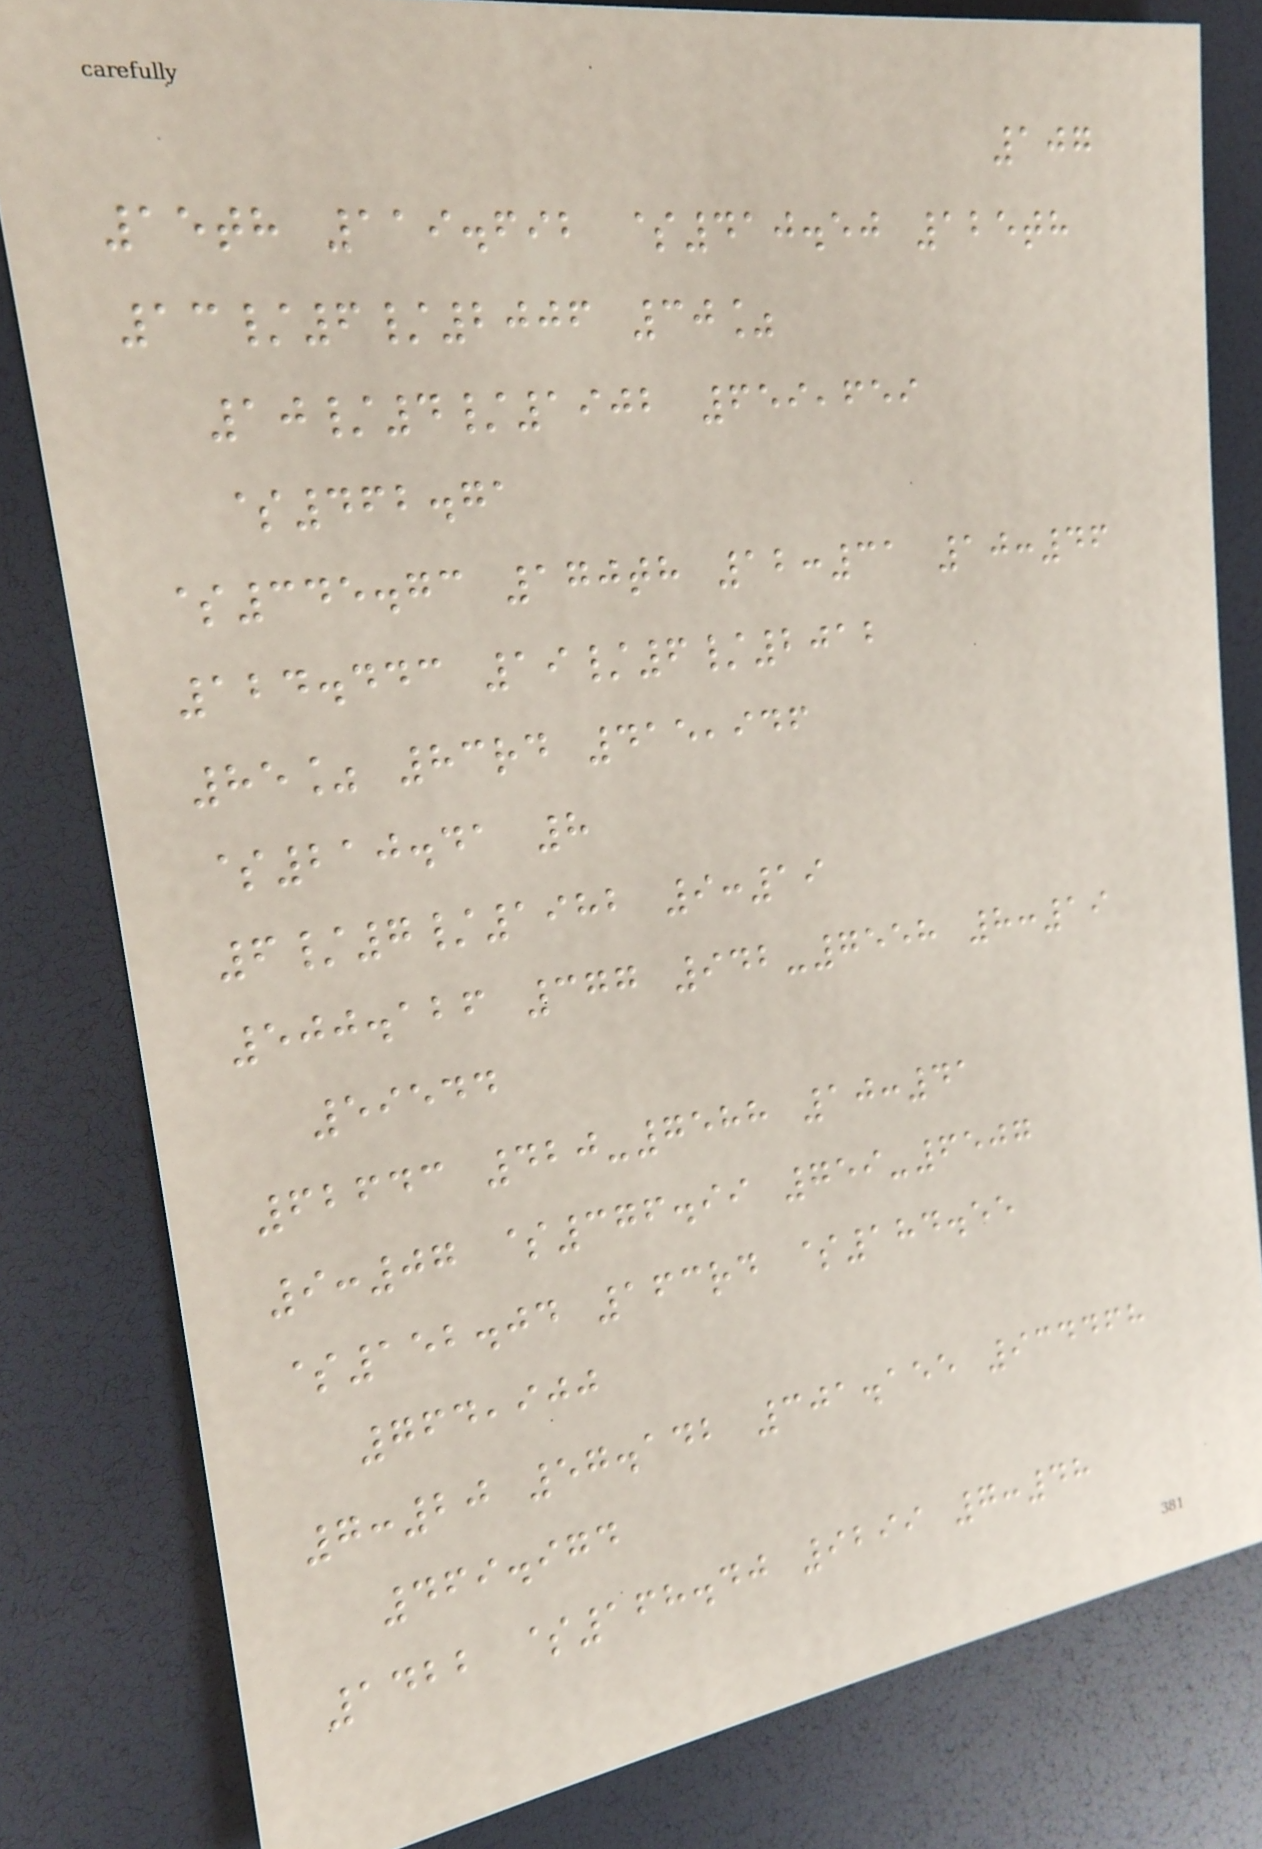107
15th 119.692 $410.50 125th
13/6/2006 30%
10/4/1902 659,659
$462.71
$345.73 170th 12:31 10:46
124.443 19/6/2012
85% 83rd 415,946
$210.41 8
6/7/1982 9:19
500.126 377 942-7558 8:19
59544
62643 420-7588 10:41
9:07 $376.99 759-6507
$152.04 163rd $184.55
764,900
7:20 57.142 301.155 934468
469.974
1422 $168.40 9299 7:48
